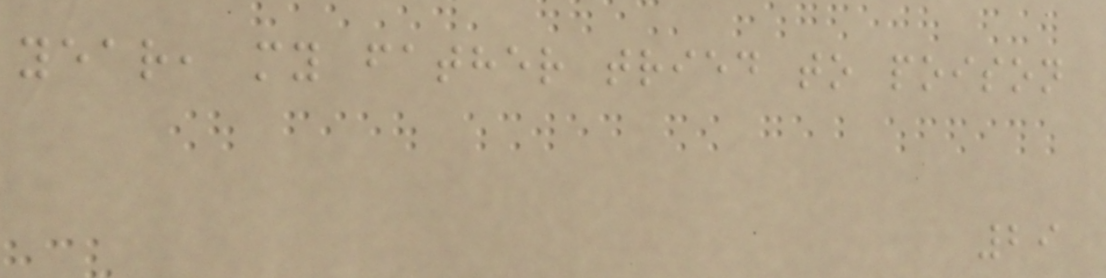year, my father tried to poison
29
